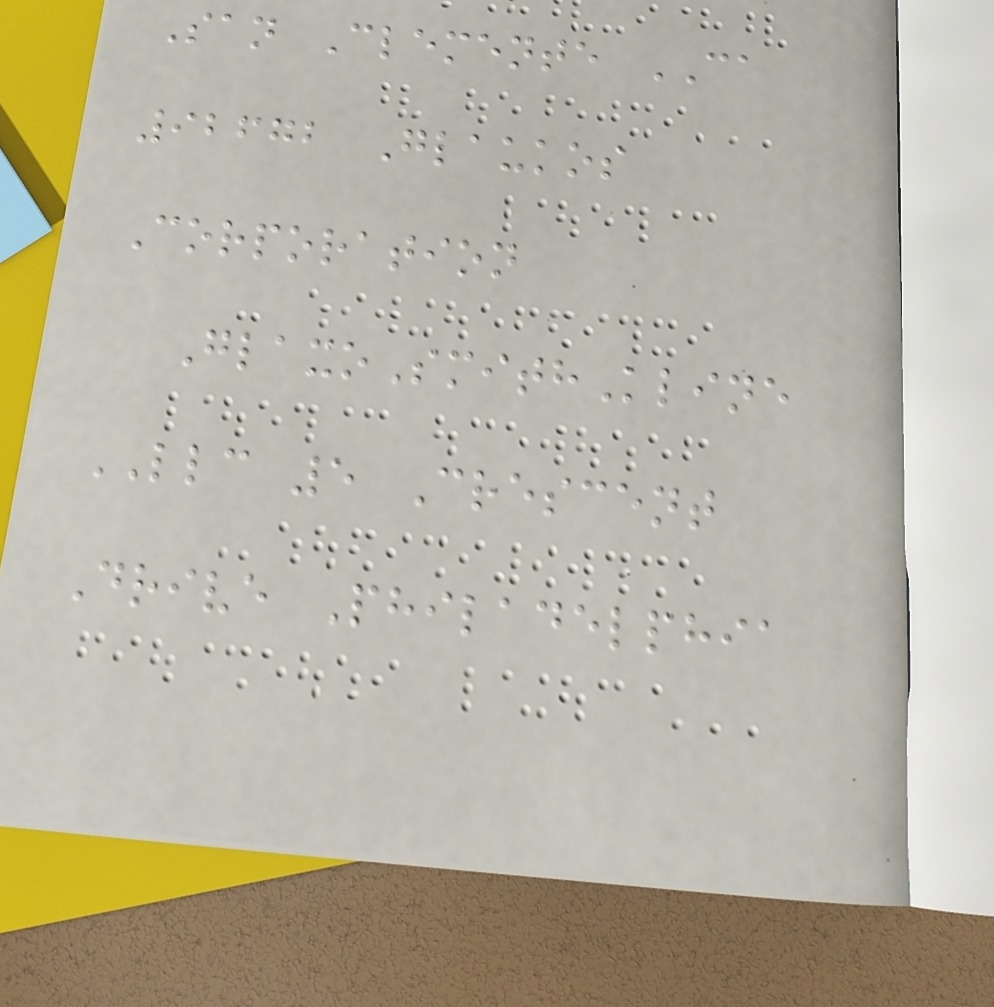San Clemente CA
92672 Glaukos
Corporation
GlaxoSmithKline
LLC 5 Crescent
Drive Philadelphia
